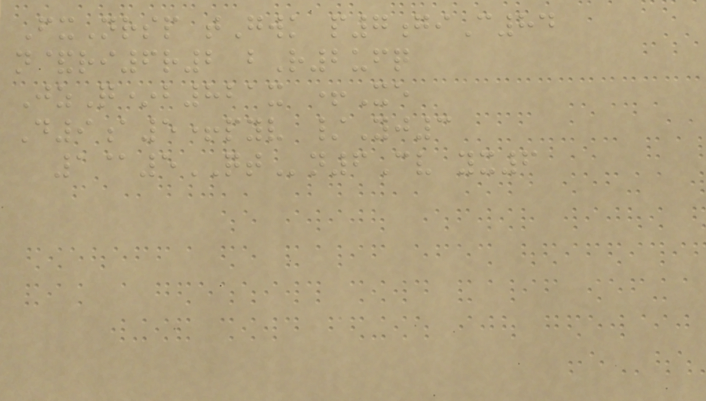FxNrsp tGwk p7giC84
n&ri6r2 bR2ufq
JzQ*b821x +Xe
D9a5+pyv /Yj3
1@5QTn6Cv yx6
